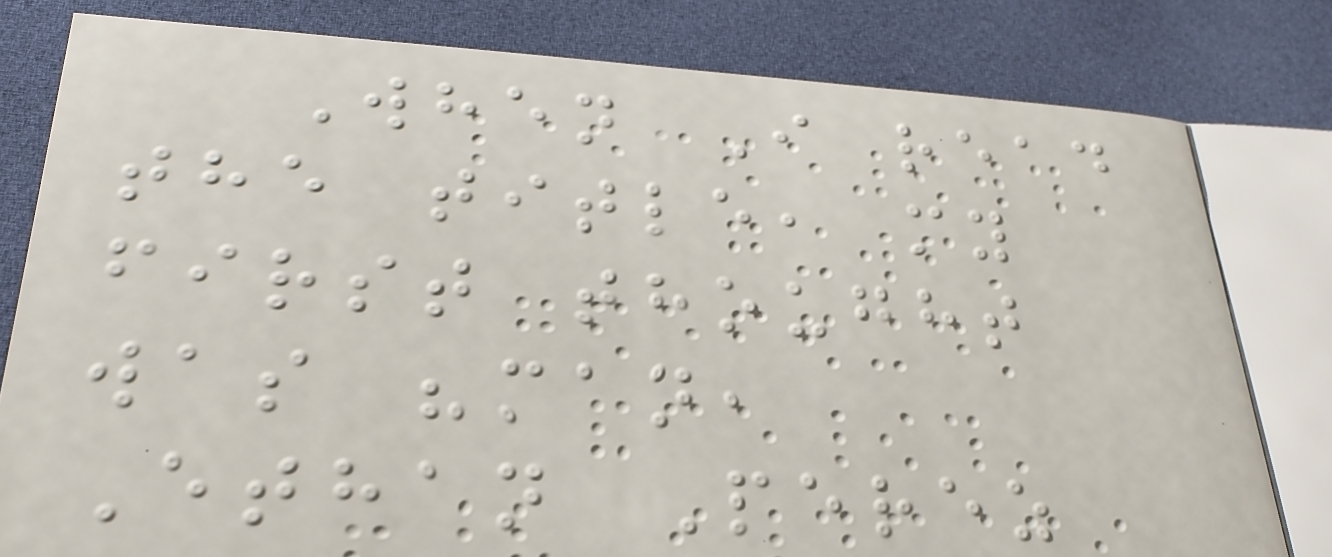When I read
the title, my
first thought
was "man,
Ethan Perez
